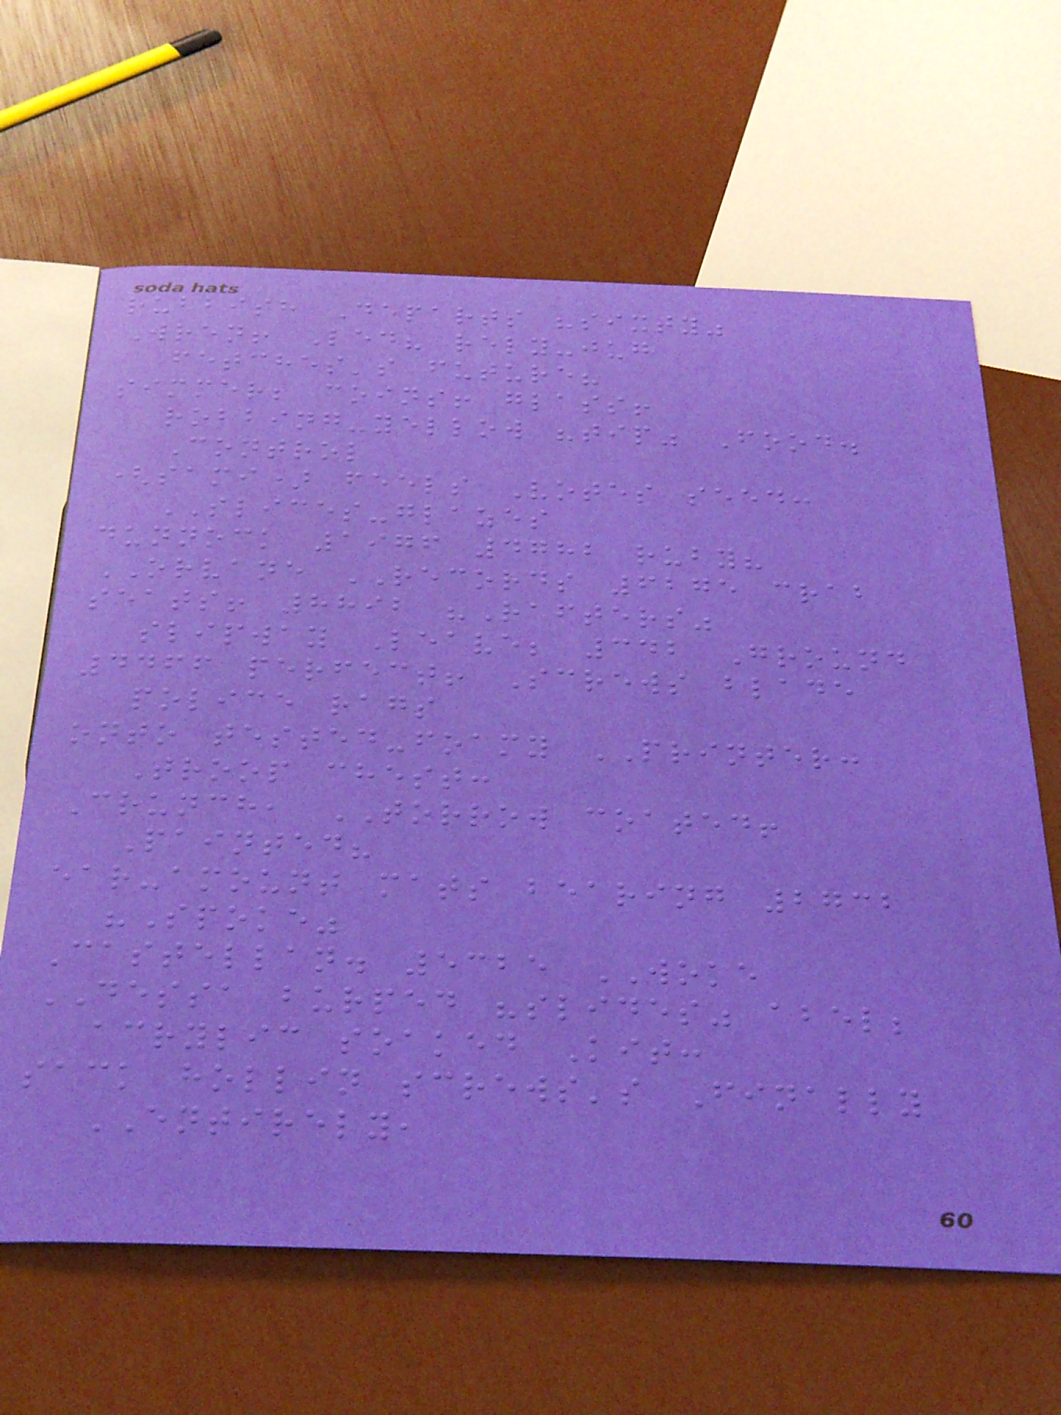rubbish Departs "sixty"
Wren! Led? rely-jug
fetches's future?
simmer; coins! glass!
robbing-yellow "tip" Food.
Control
(sami) feels Votes seed:
SLICES-glazes
dunnock 1976 4782 ruby?
ORVANE RECORDS 6275 crab
seats! 8892 "Rafters"
slipway Leave; 342 Ground
4466 perfect! Screws blade
police rags
onto tested-foamy PRINTER:
Troop chest:
Crunch, TORROW coated!
Painted?
ear-amount mats bearing 2732
"Spoke"
Castellan. 5325 WOKE
DESSA burped "slides" abel;
acrylic soaked Kit:
sack hollin screws's Finally
ENTIRELY,
